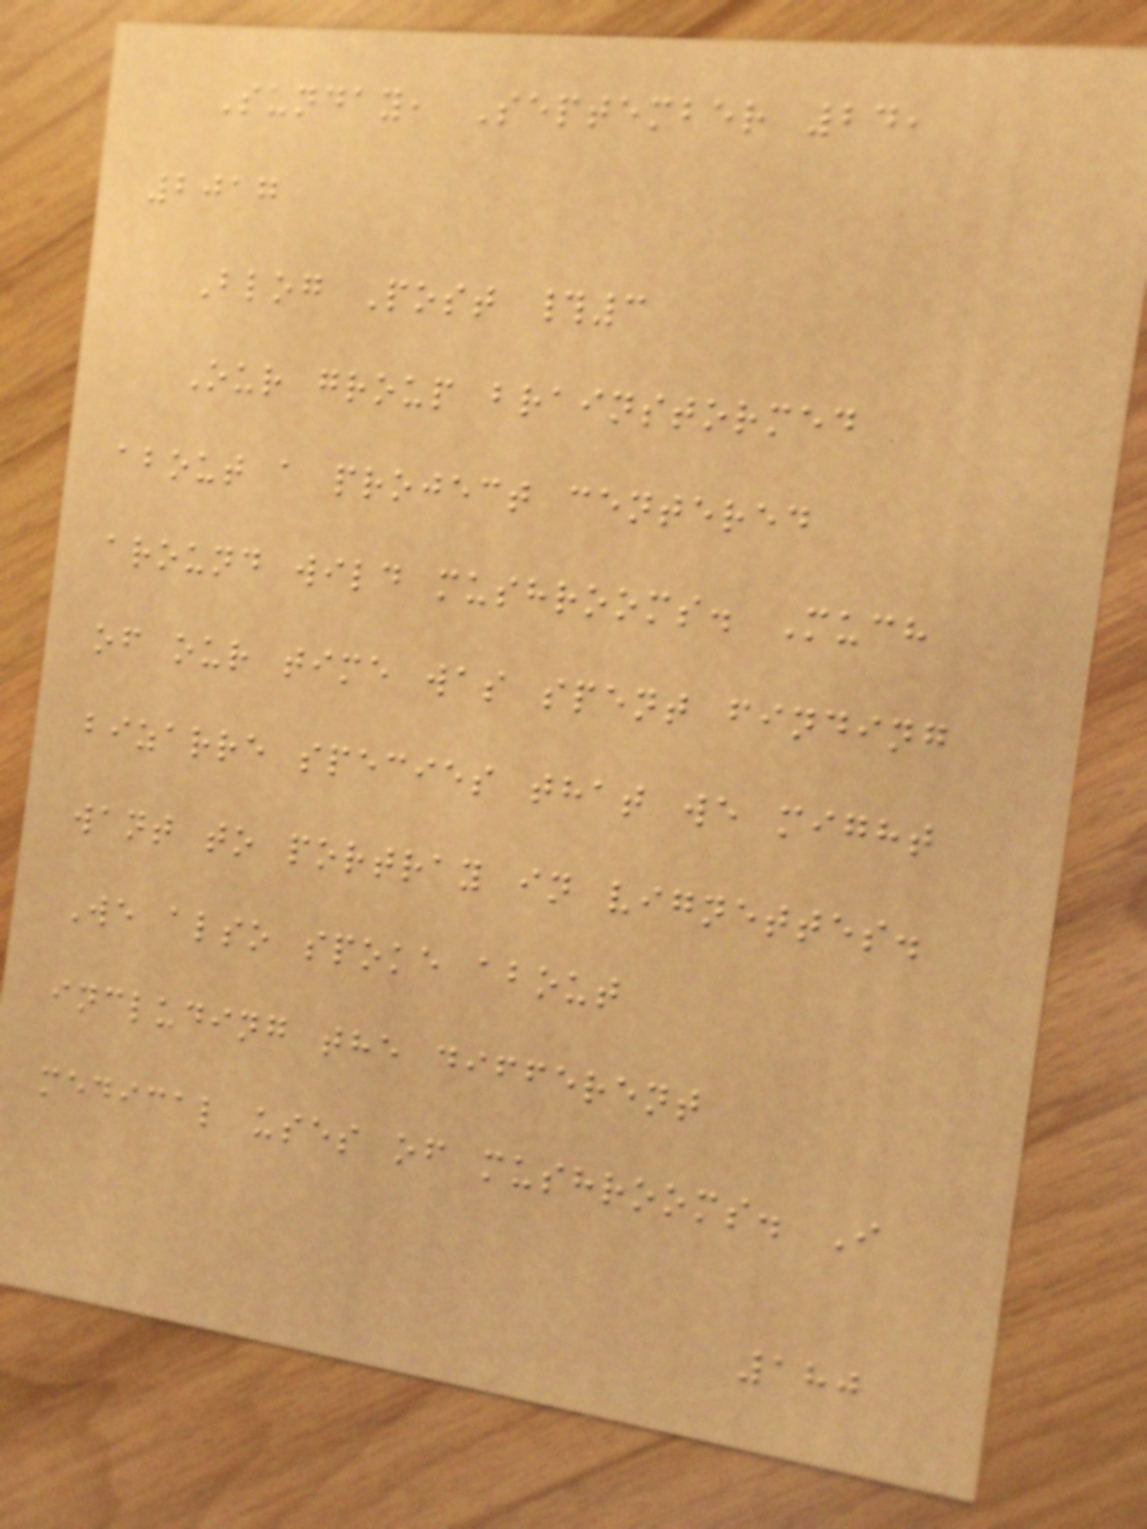Sunday, September 24,
2017
Blog Post #3
Our group brainstormed
about a project centered
around wild mushrooms. Much
of our time was spent finding
bizarre species that we might
want to portray in vignettes.
We also spoke about
including the different
medical uses of mushrooms. I
180
